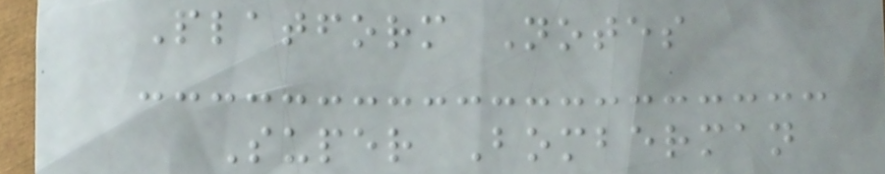Platform Notes
Super Bomberman
